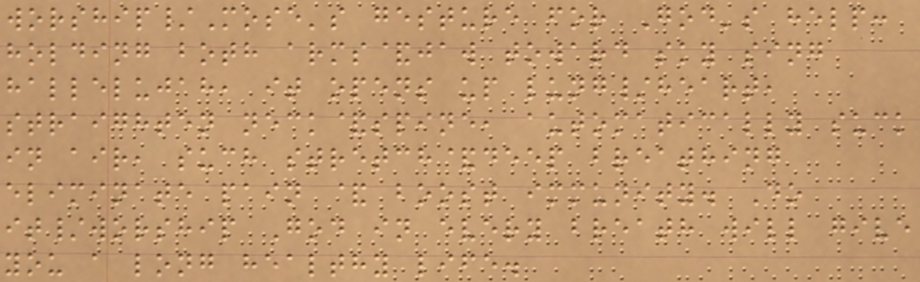worship/Mose's gesture for God's help:
holding both arms&jaw toward sky sing
hallelujah, it opens up lung/heart,
straighten neck&spine, automatically suck
in air, such stretch&deep breathing
eliminate pain & boost immunity. Do
it/worship God in every breath will give
you a long healthy life.
